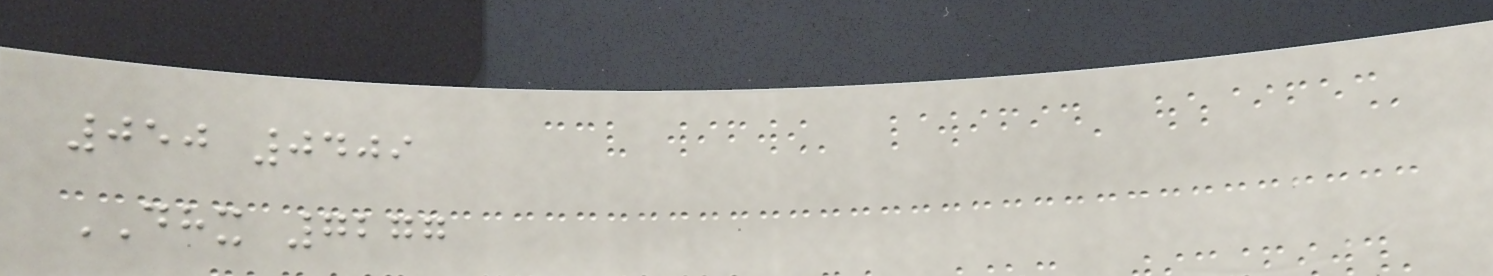050 0409
DHX 7277
